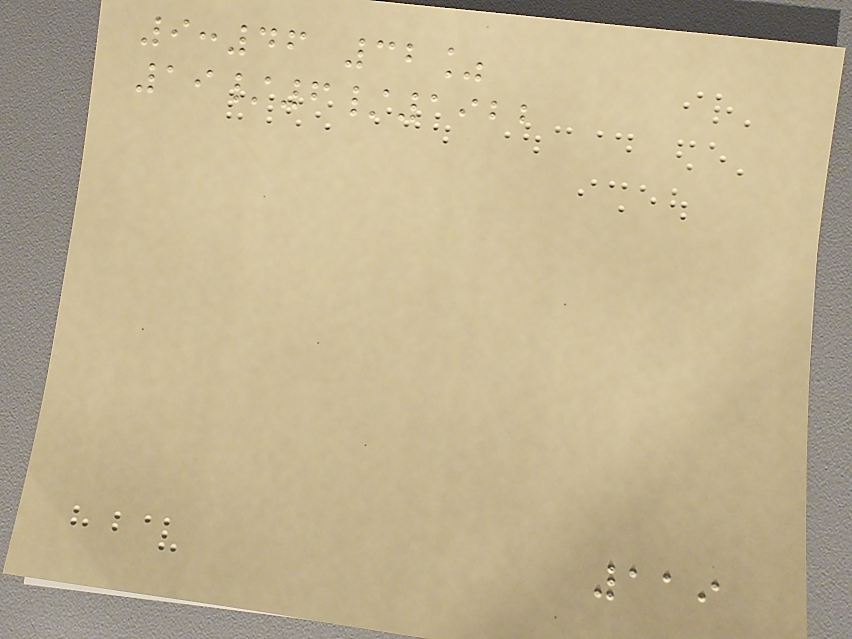9:46 32%
19/6/1922
119
